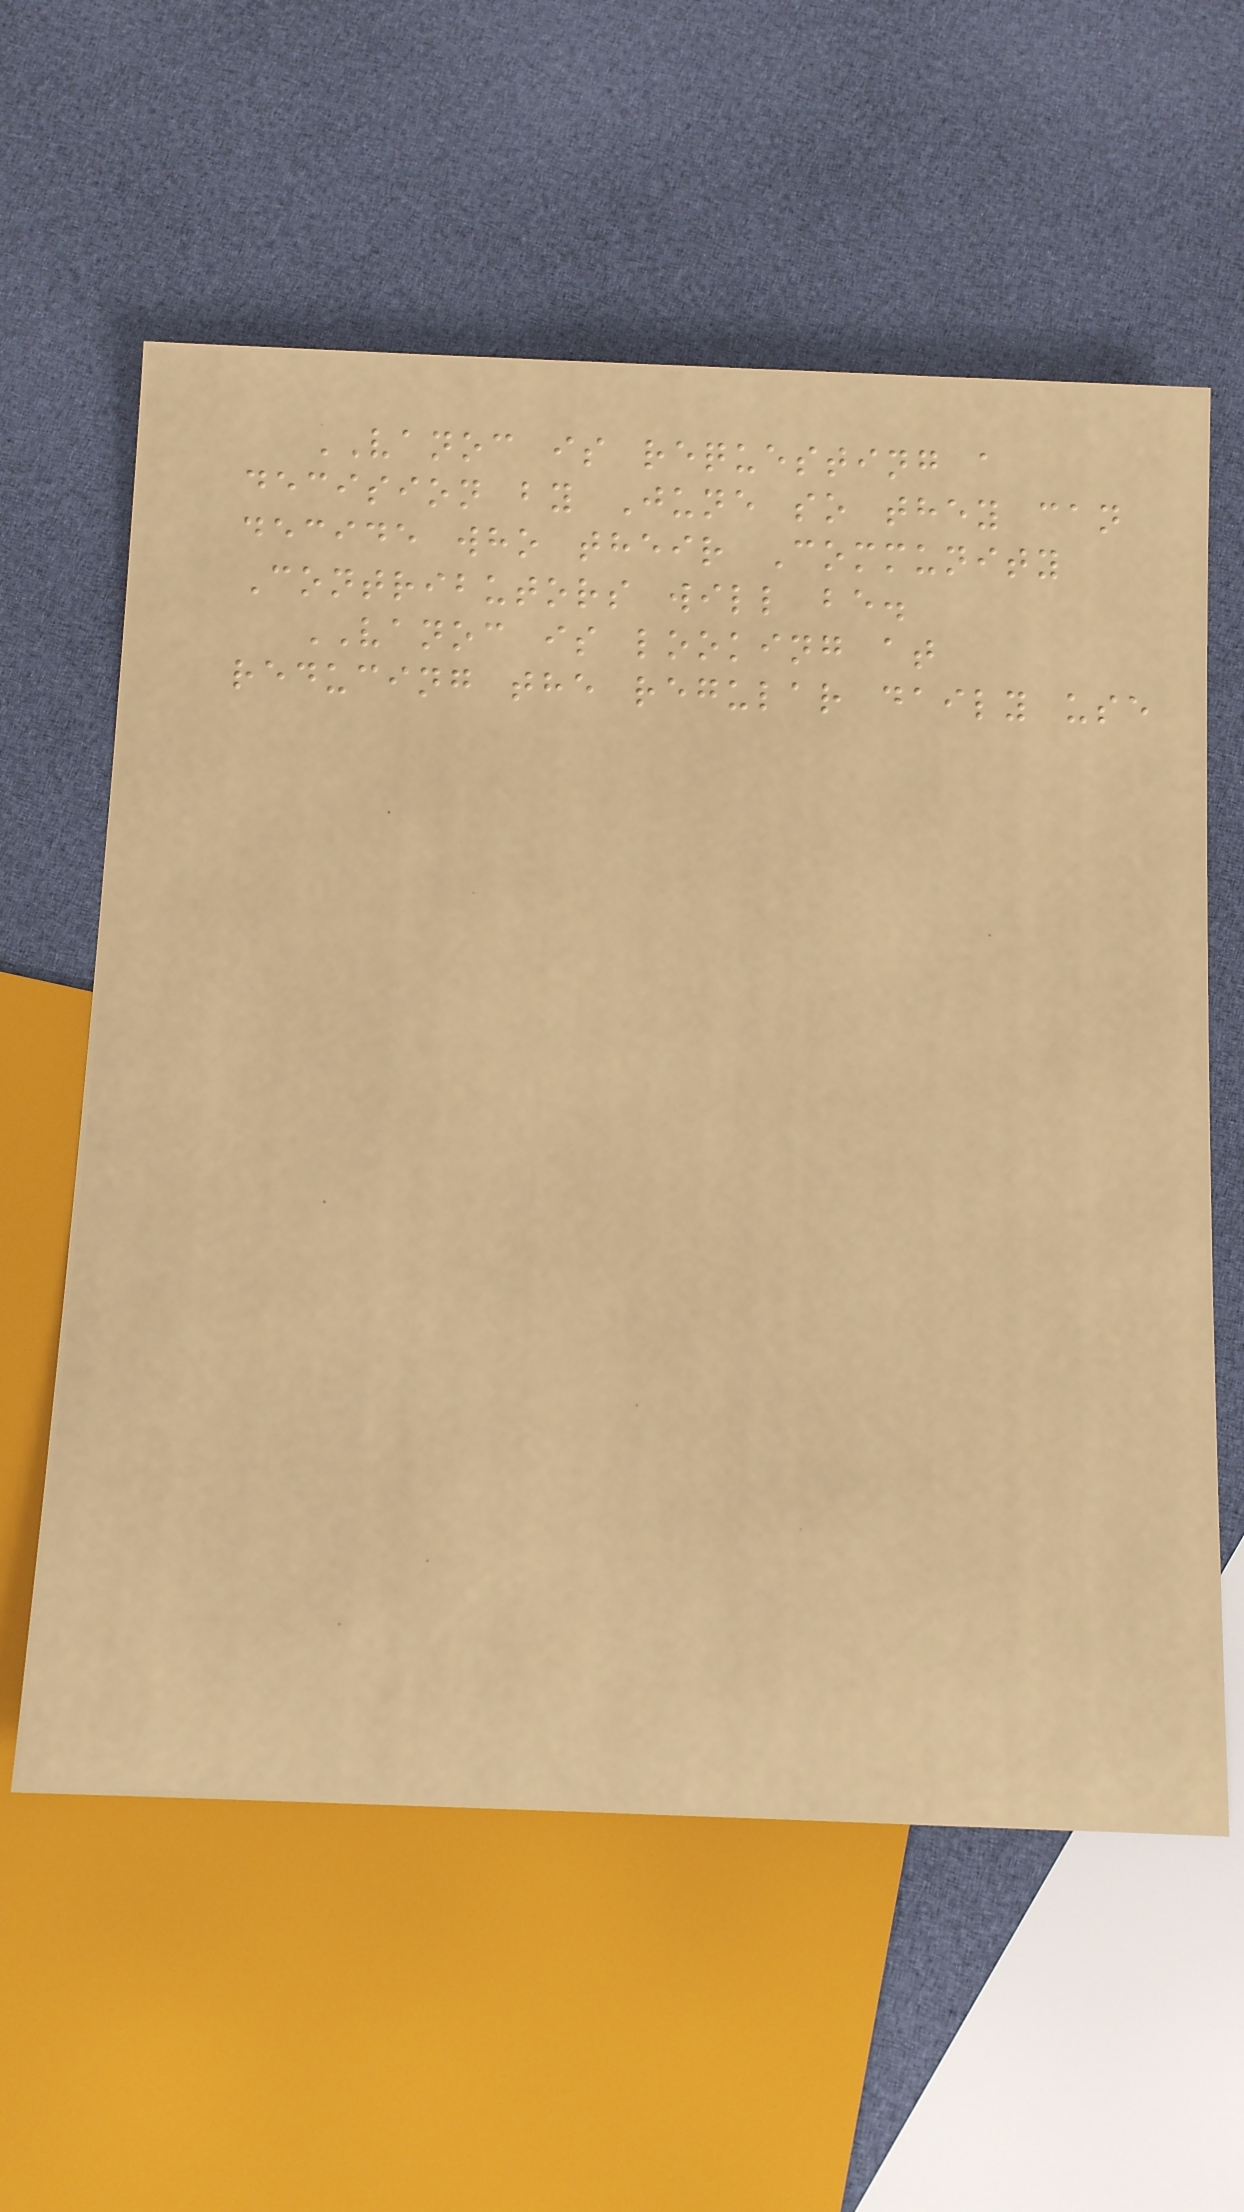VANOC is requesting a
decision by June so they can
decide who their Community
Contributors will be.
VANOC is looking at
reducing the regular daily use
